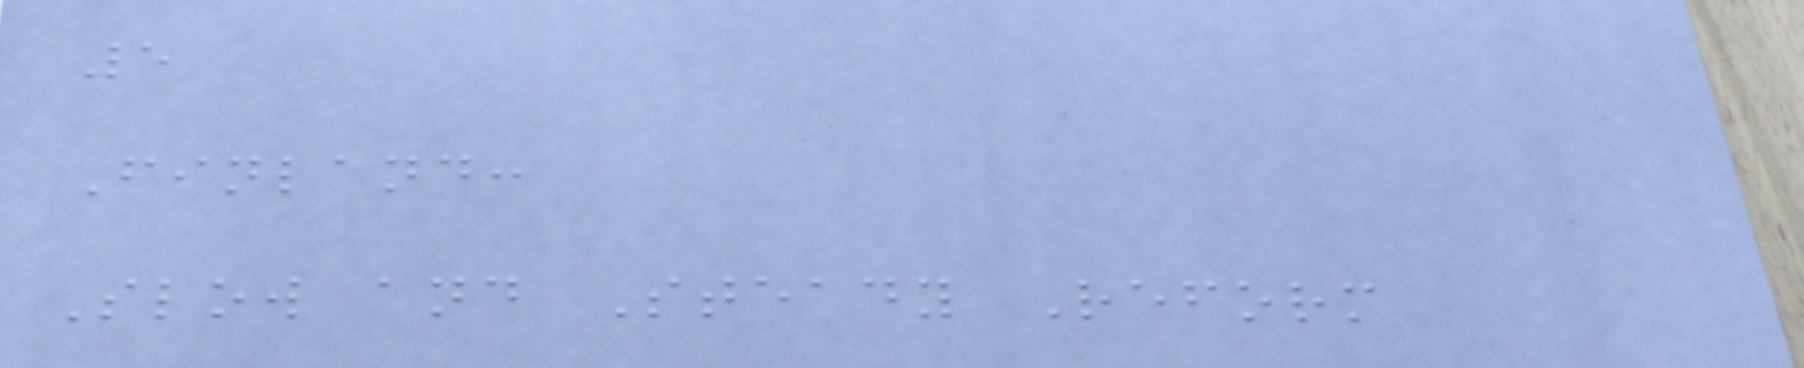5
Finland:
Slow and Steady Reform
